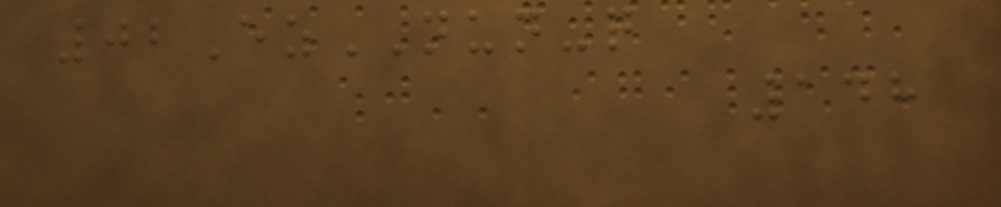02EzNUN-q
148
